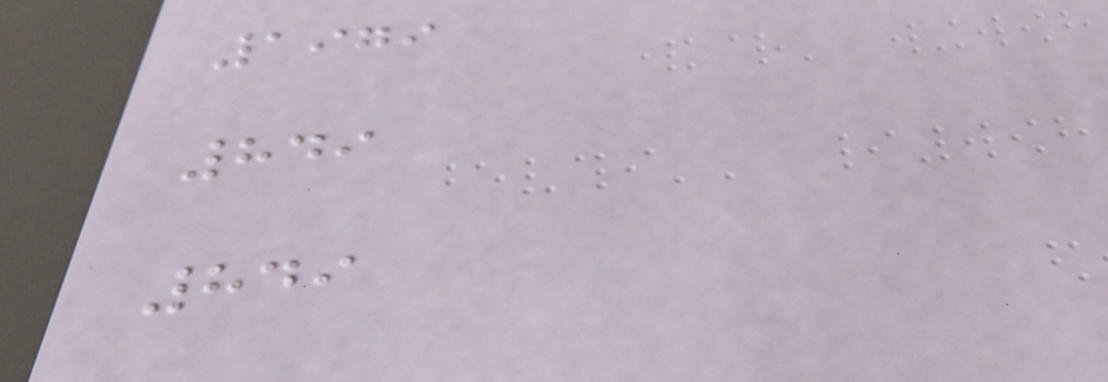1979
849
849
